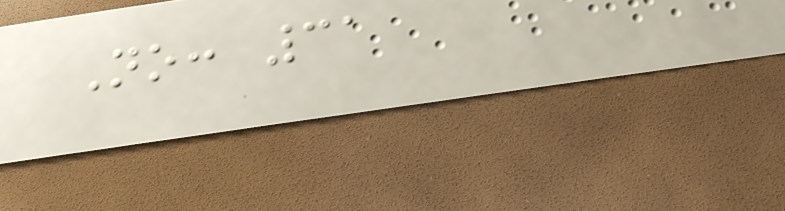No: 31
